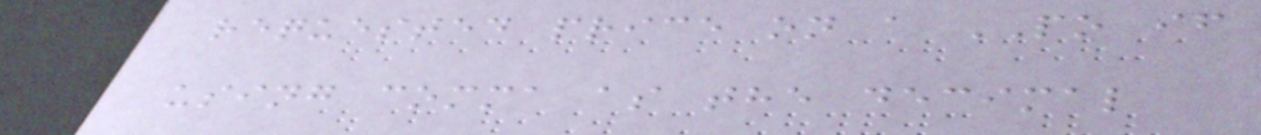requested price on a PO if
using comma as the decimal
